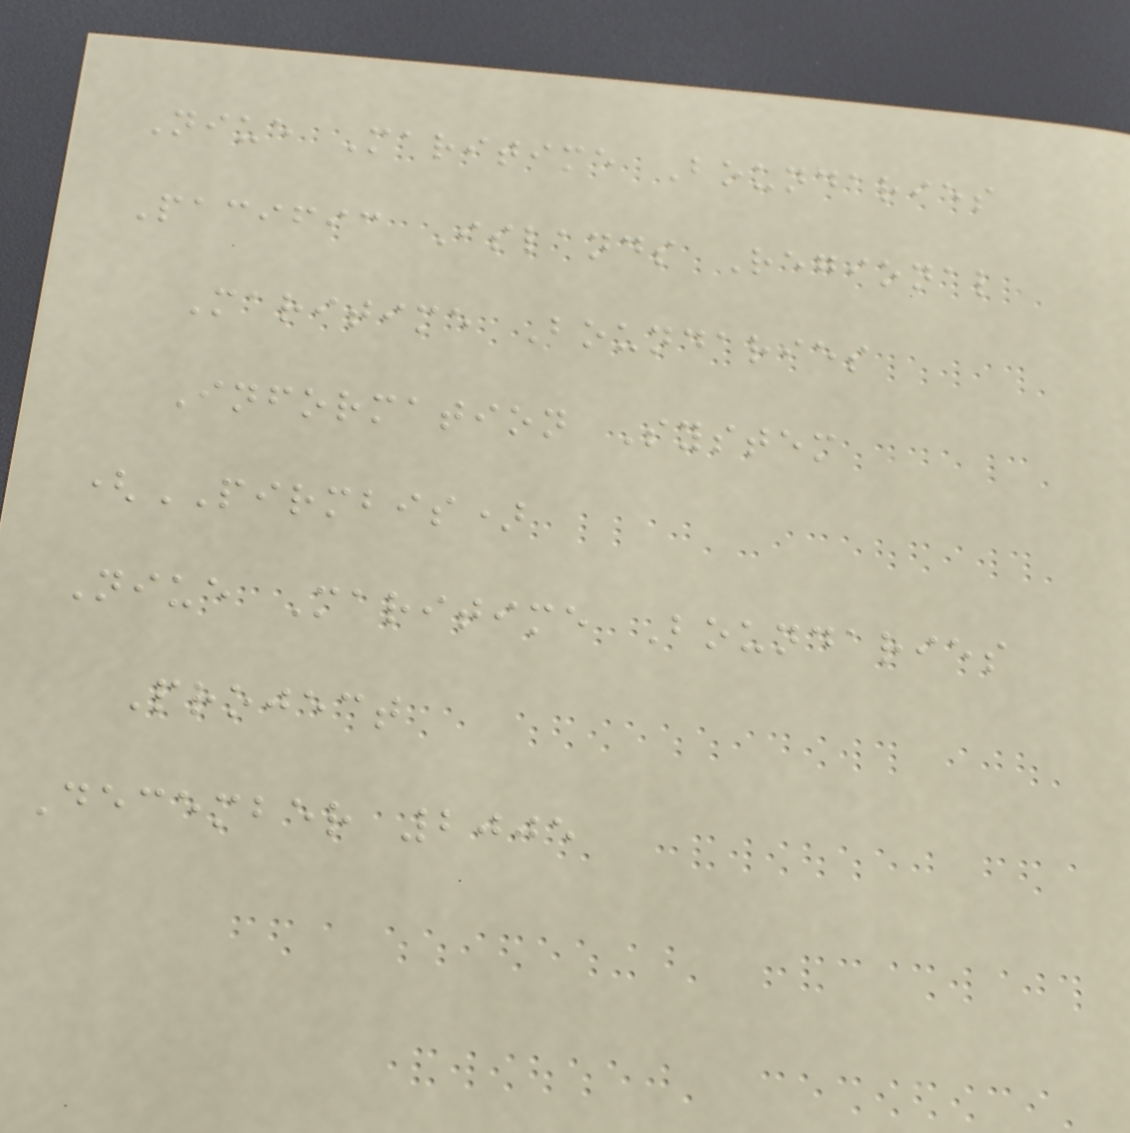Niue Maritime Boundaries
Pacific Islands Regional
Maritime Boundaries
Information System
(PIRMBIS)
Niue Maritime Boundaries
Project
December 2005
